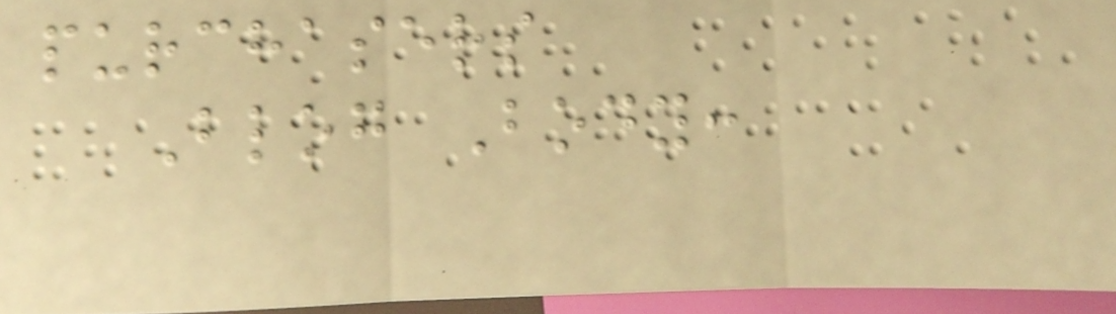purchasers
Blog Body:
